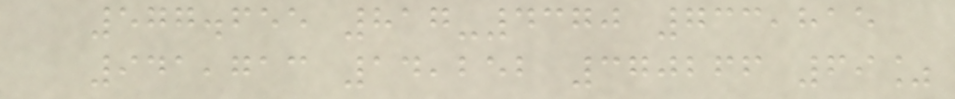577.655 817-4370 733,815
941,713 14,252 370266 69%
